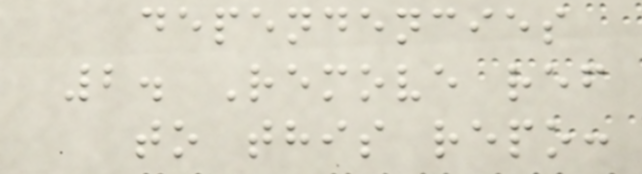dependencies
2. Remove ref
to this repo:
